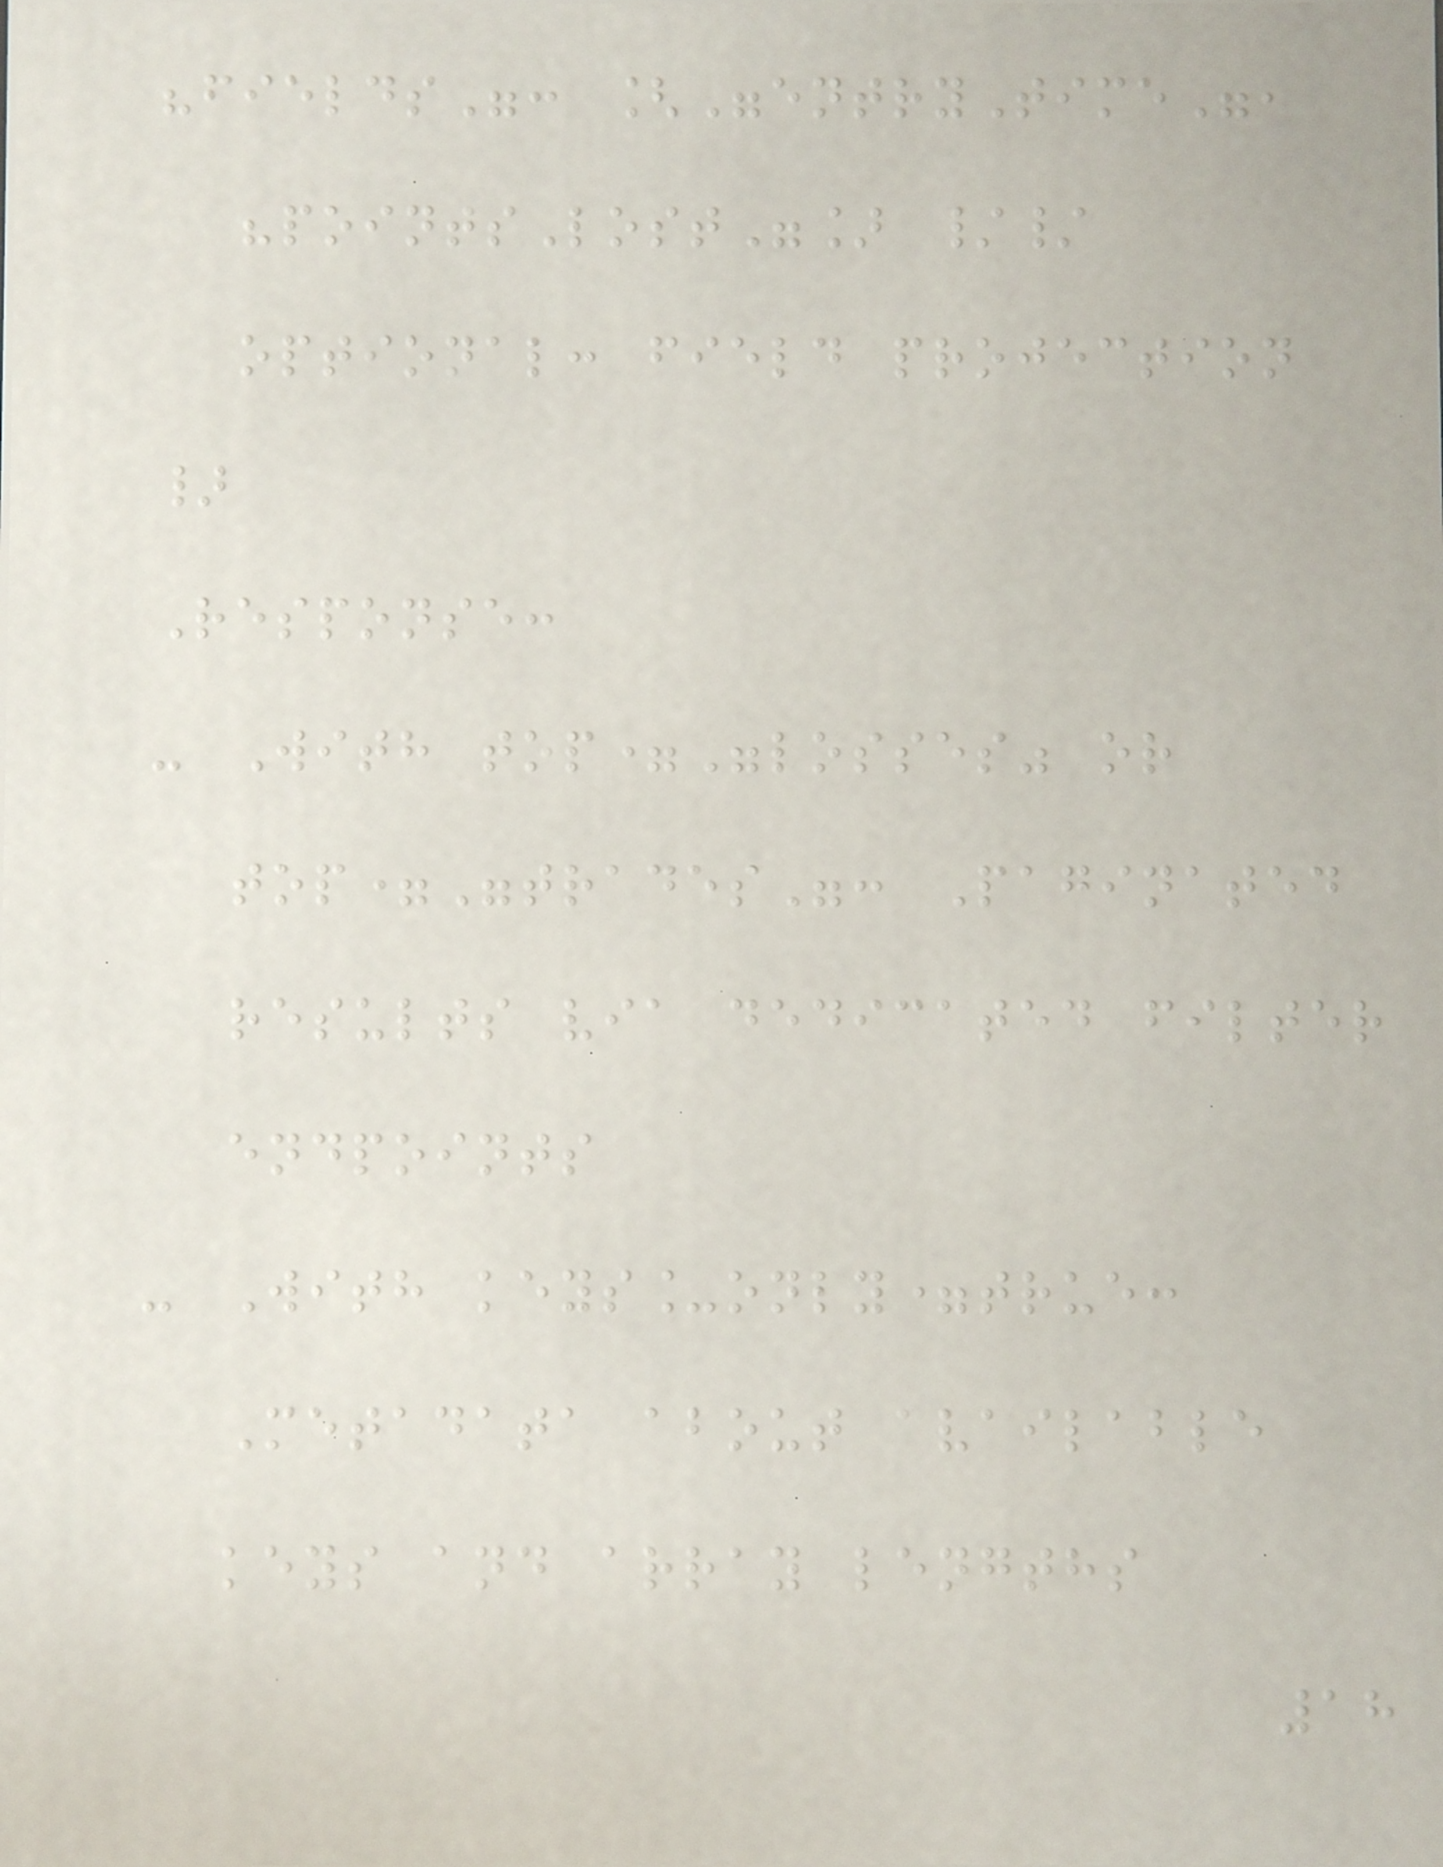"fields": ["entryTime",
"pointsLost"] //
optional: field projection
}
Response:
- With top="losses" or
top="trades": Paginated
results via dedicated filter
endpoints
- With keys_only=true:
Metadata about available
keys and array lengths
18
